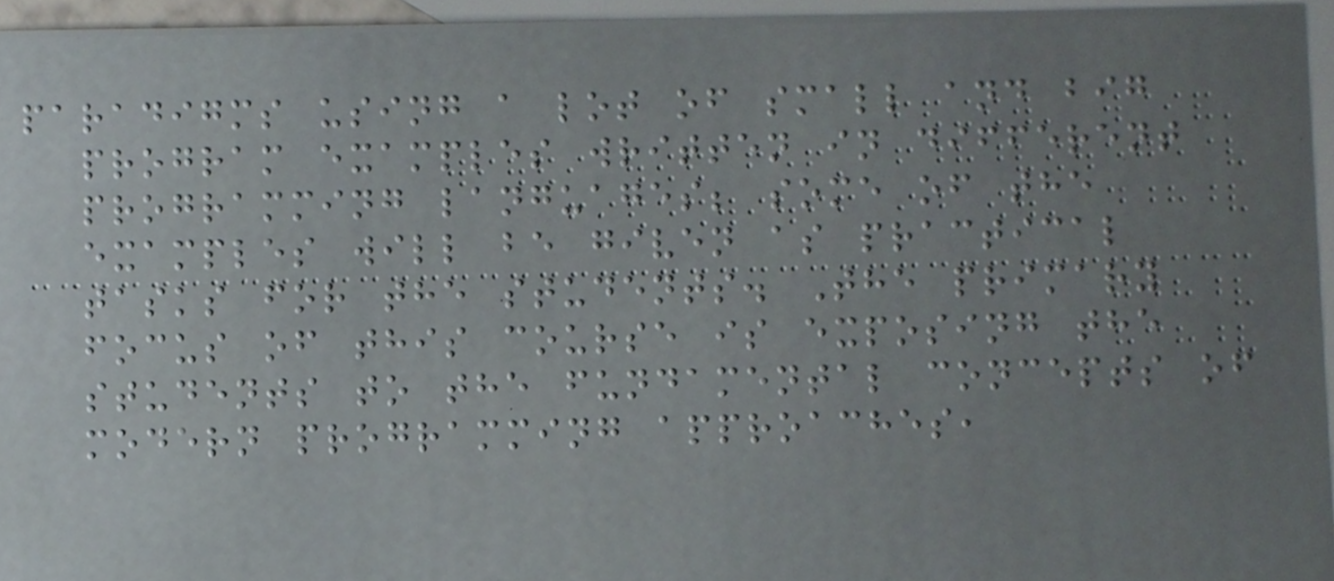paradigms using a lot of small and big
program examples written in different
programming languages; some of the
examples will be given as practical
tasks for the students. The primary
focus of this course is exposing the
students to the fundamental concepts of
modern programming approaches,
